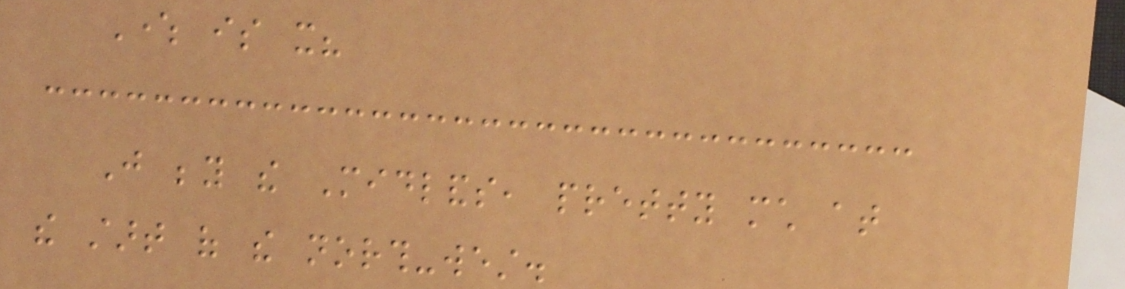Where is it?
Just beyond the Midlands, pretty much at
the start of the north-west.
